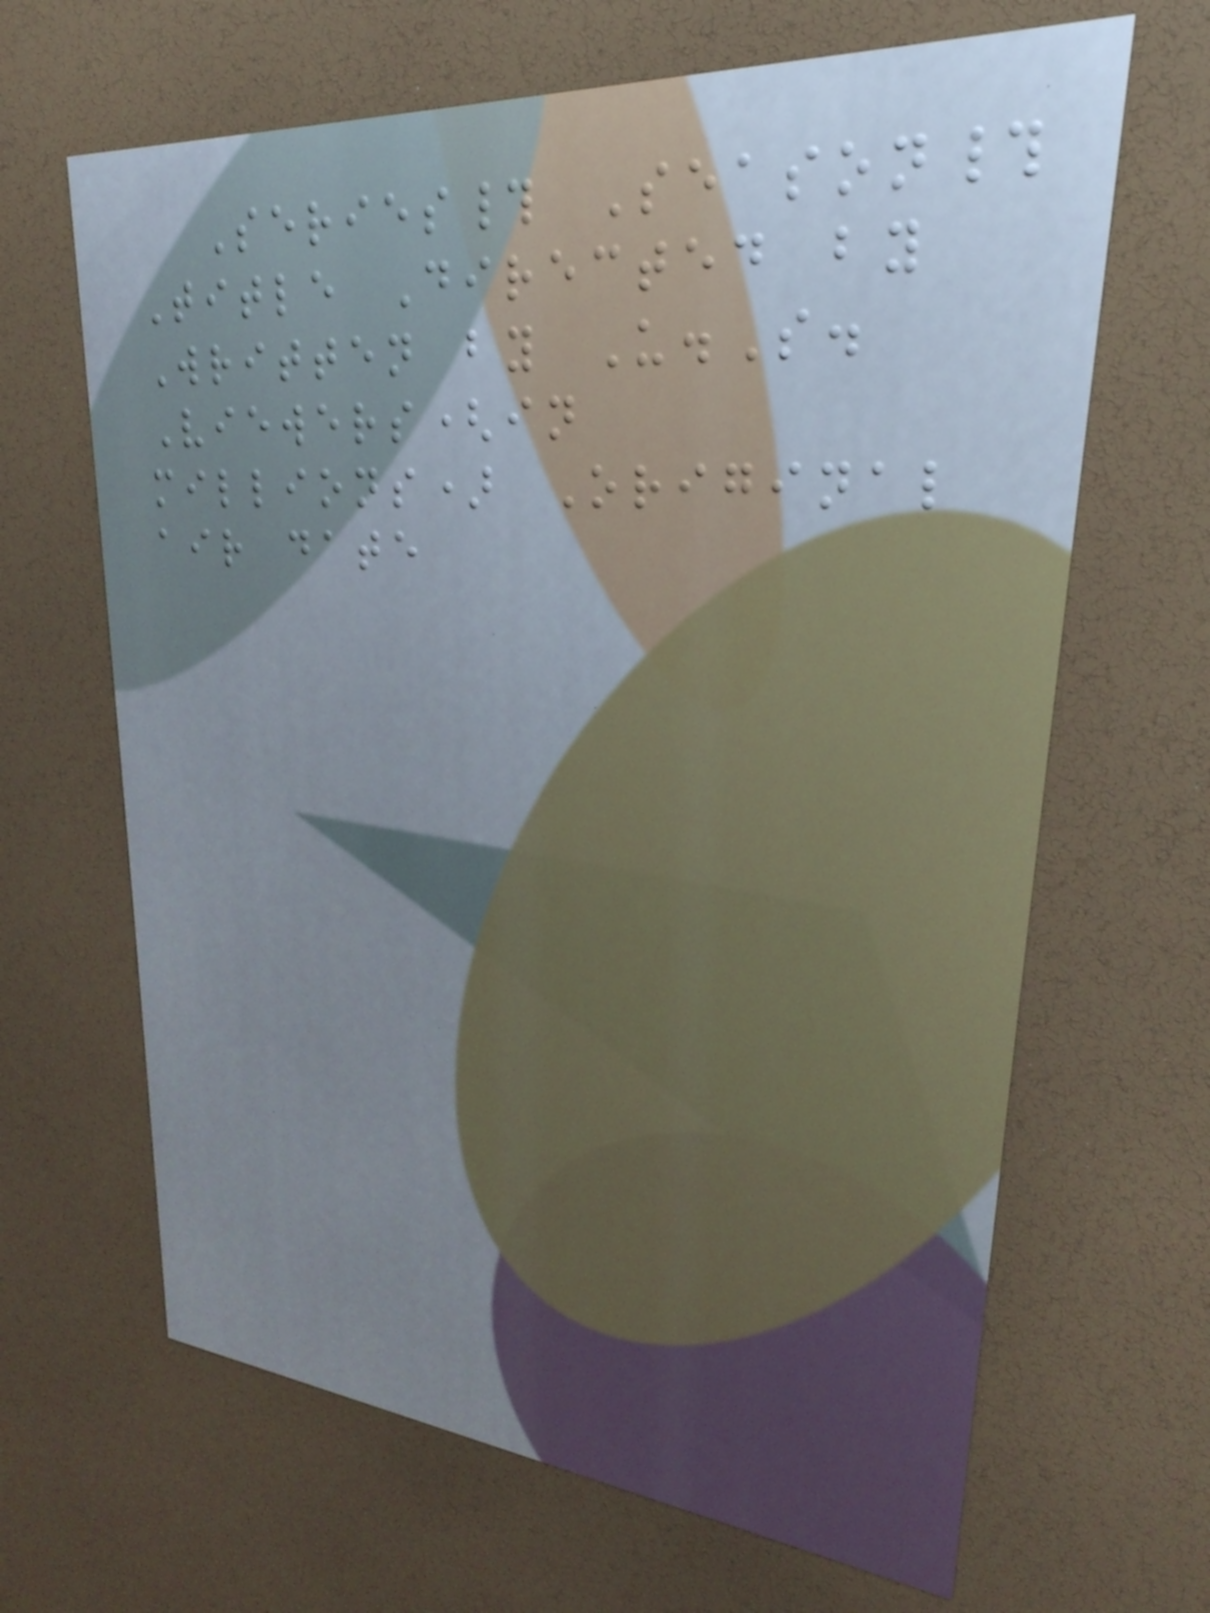Series# Season#
Title Directed by
Written by U.S.
Viewers(in
millions) Original
air date
